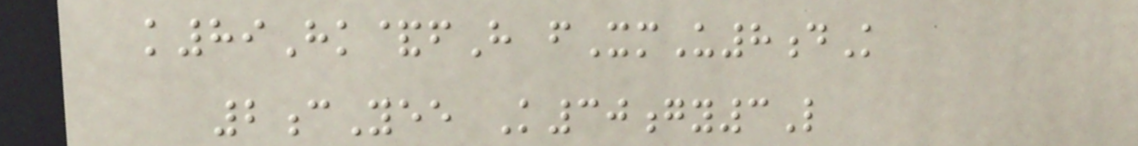k89Hk&fH fXmU8dK
2cYee K30gy3L
